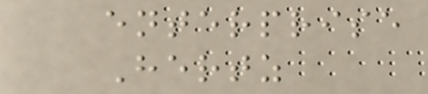enterprise
Hertz
